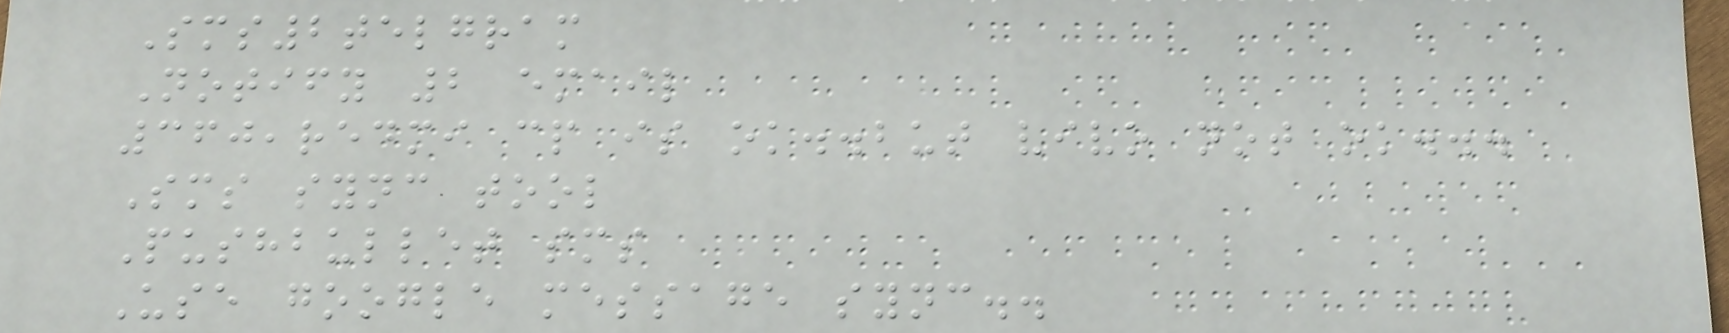Sms2telgram
Notify 2 email
360,redmi cp is ok..but vivo not ok...
Sms sync tool
Pushbullet sms
Use google message sync..
